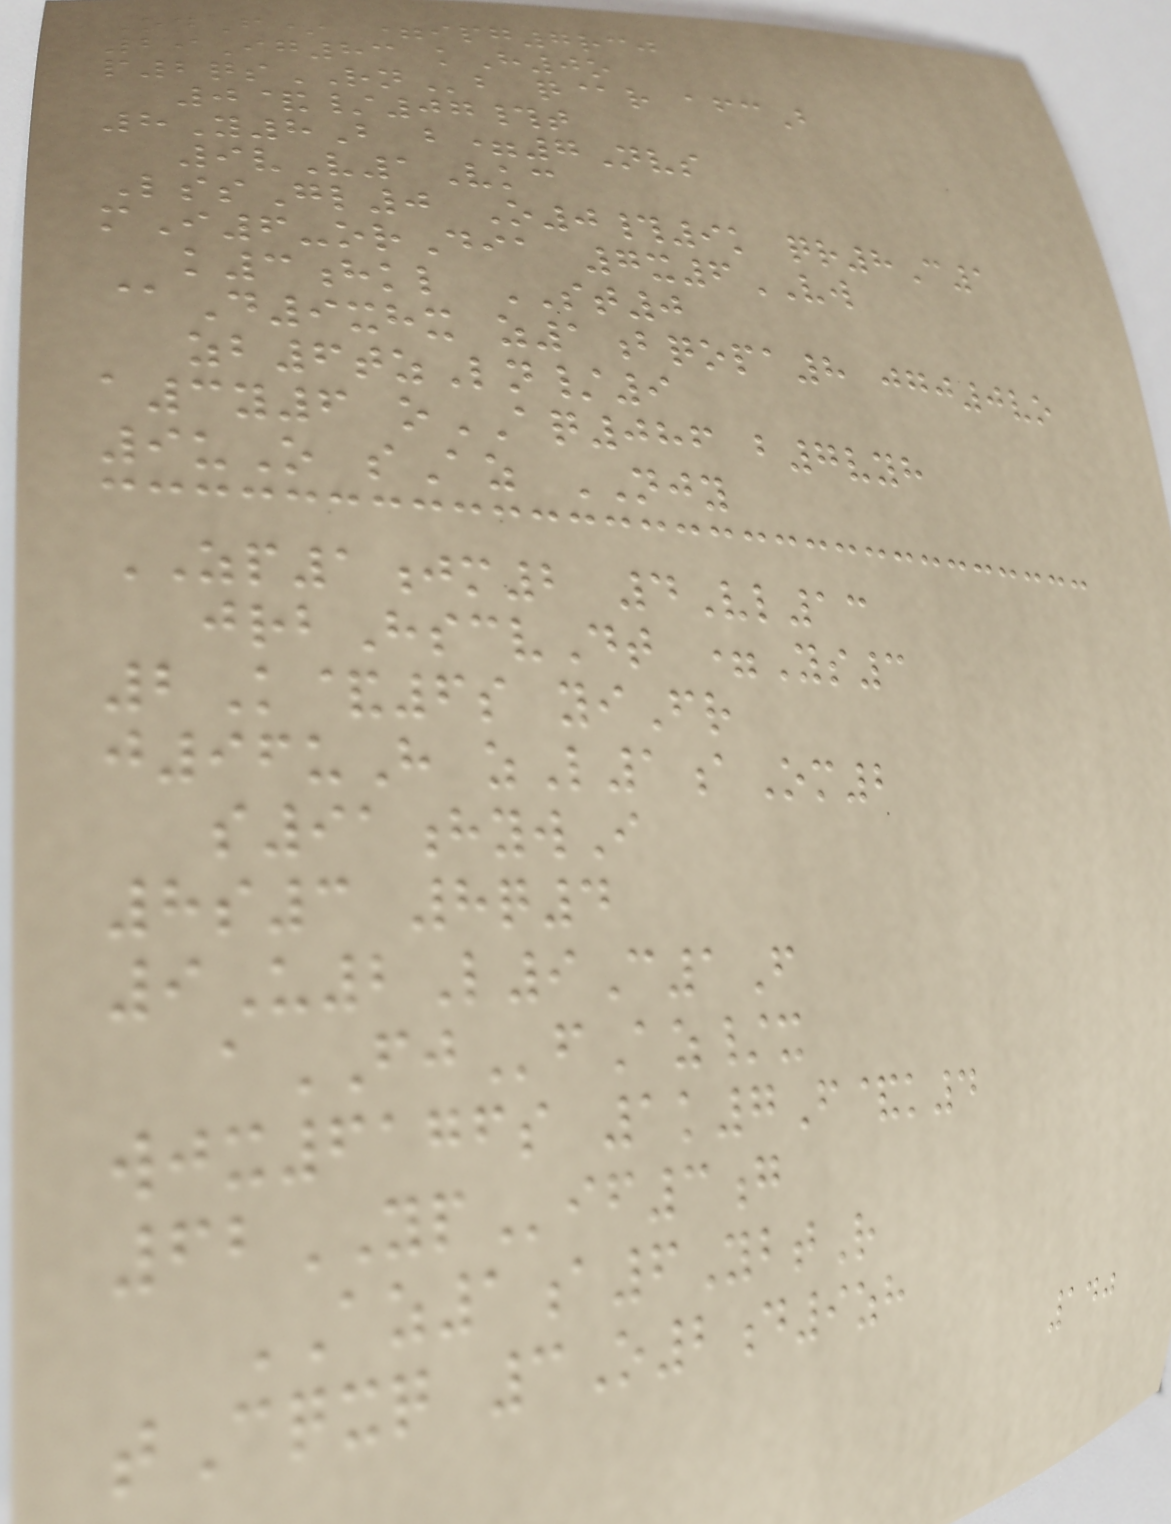OdF* =ipg7rcj
29Ig83 kH0o
p2qsRNb q@r afcB
0&/07#t
8Y8B b=7Nvs
9vV1Vkc
LssGl0 O0#9k qr8C1
mI6-orDia 7x6VW
k3hkl ST0
@D9xhx z1bqopa8 jgj0vo
zb6tzLn/9
a3y6 oAQ086 b7vyh
9uO sAz NJY
ZP1jm2 4Vl13
jrbHscvDt =Ys3
2K&6s yiFr
j96uH zL1aOm2
s91hywI
8s3 8q4
9U2L9C1F
aFJfAz/x
wjx6176s 1k7F&k4
62YPif3g
AZ1a6YbtR
tCqxq 3O2d9zh
140
